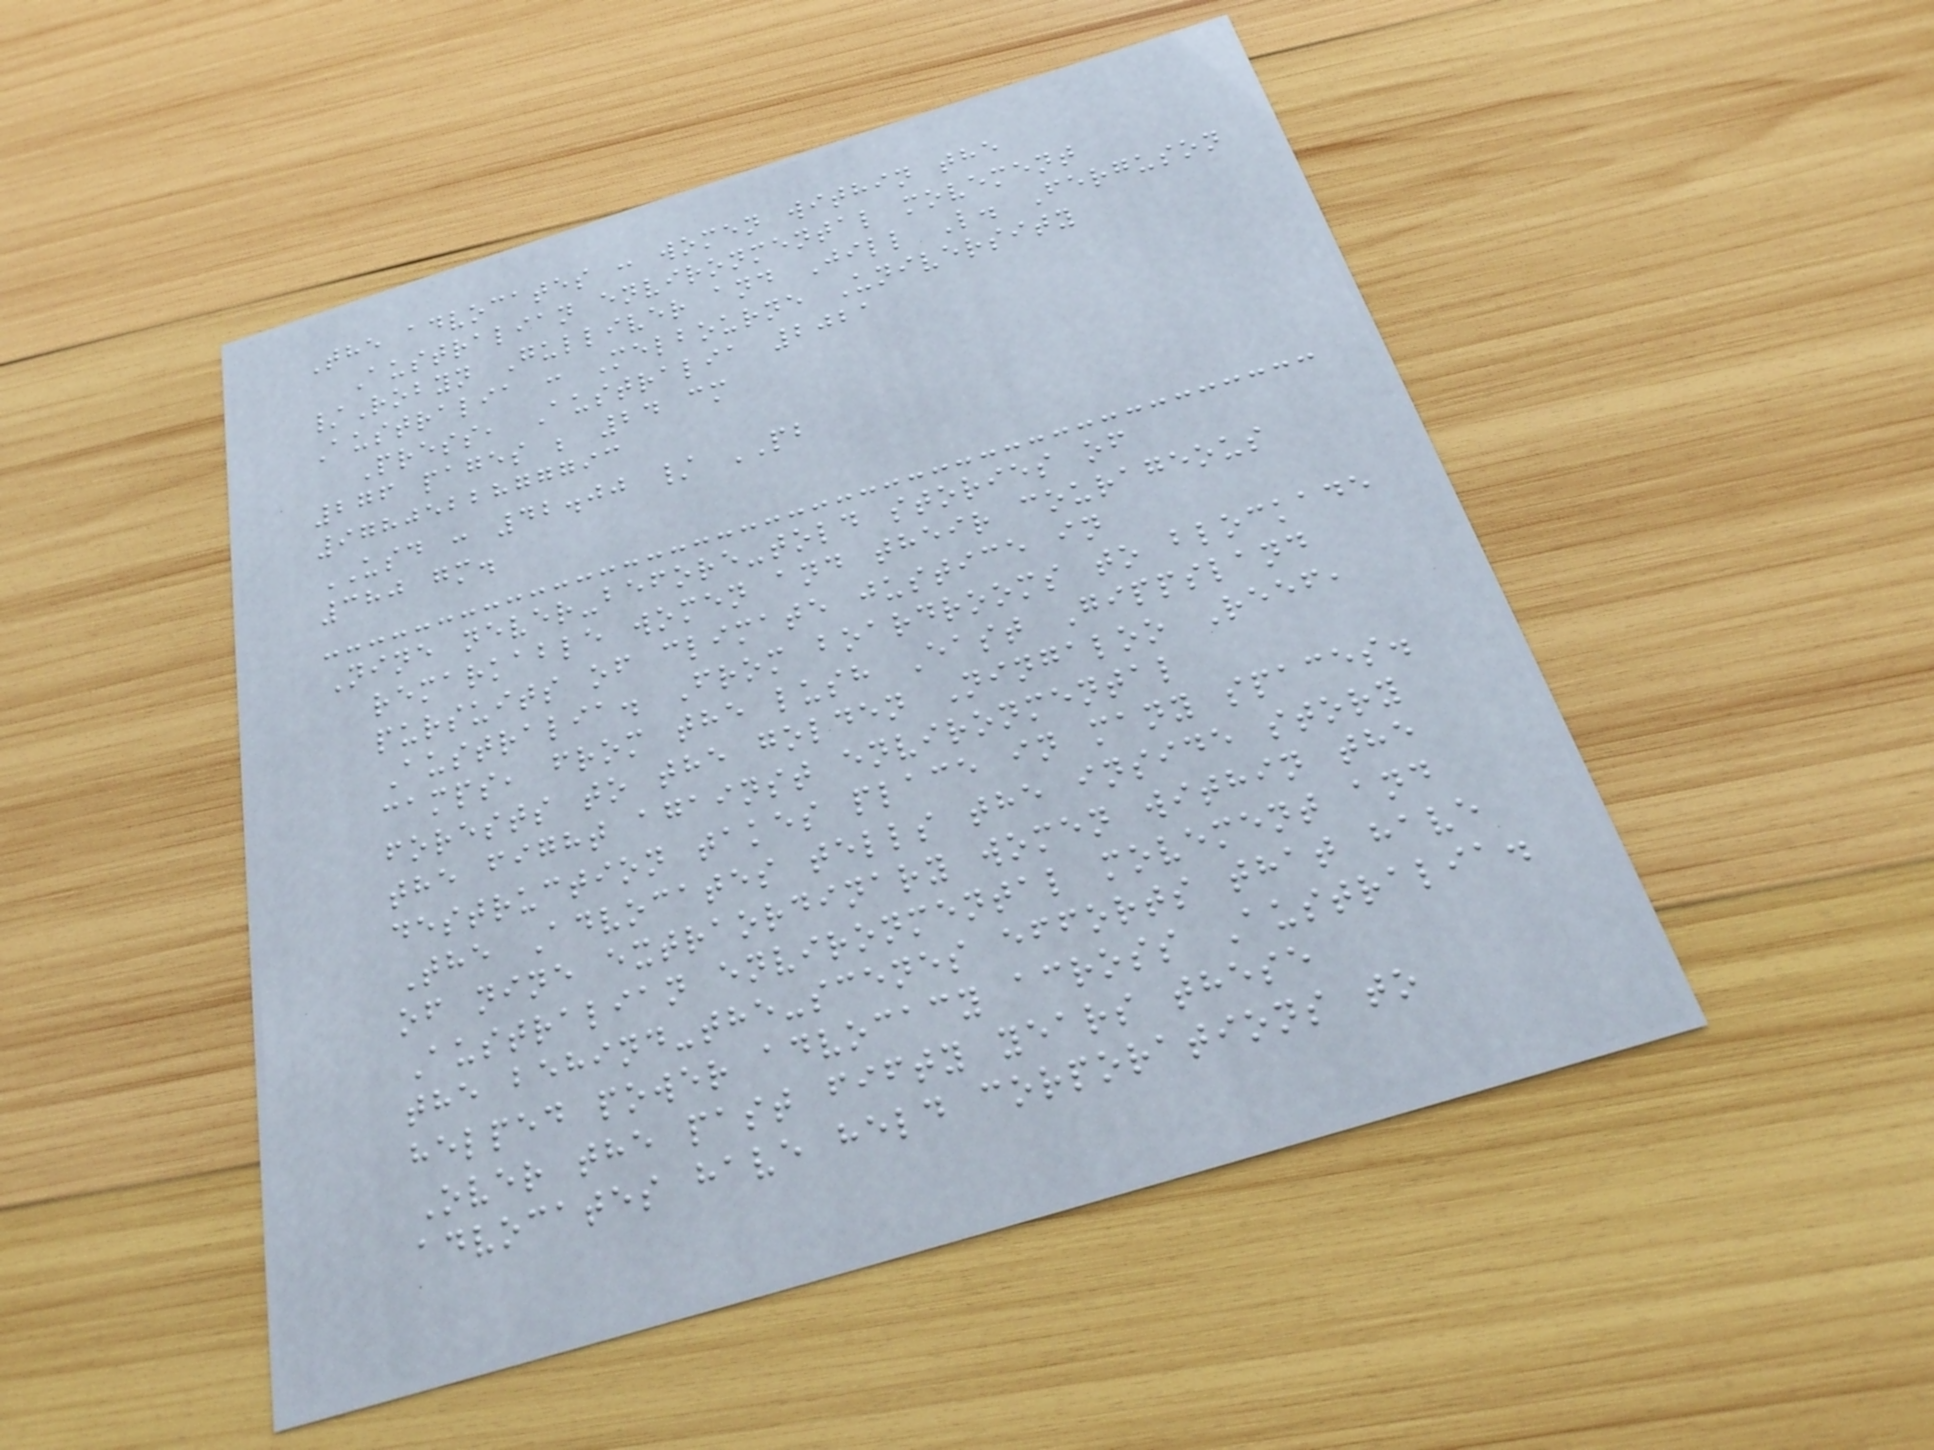The advocates : women within the
Australian environmental movement
/Robyn Gulliver and Jill L. Ferguson
Australia : Melbourne University
Press, Australia 2021
276 pages ; 24 cm
9780522877793
USD : 42.00 / PB
380 gm.
Nine never-before-told stories of
remarkable women and their courageous
pursuits of climate justice in
Australia. From boardrooms to blockade
camps, from the lush East Gippsland
forests to the golden Ningaloo Reef,
the fight against environmental
destruction takes place in many spaces.
The Advocates tells the inside story
of nine extraordinary women within the
Australian environmental movement and
the behind-the-scenes efforts that have
helped power advocacy across Australia.
Over the past fifty years these
advocates have held corporations to
